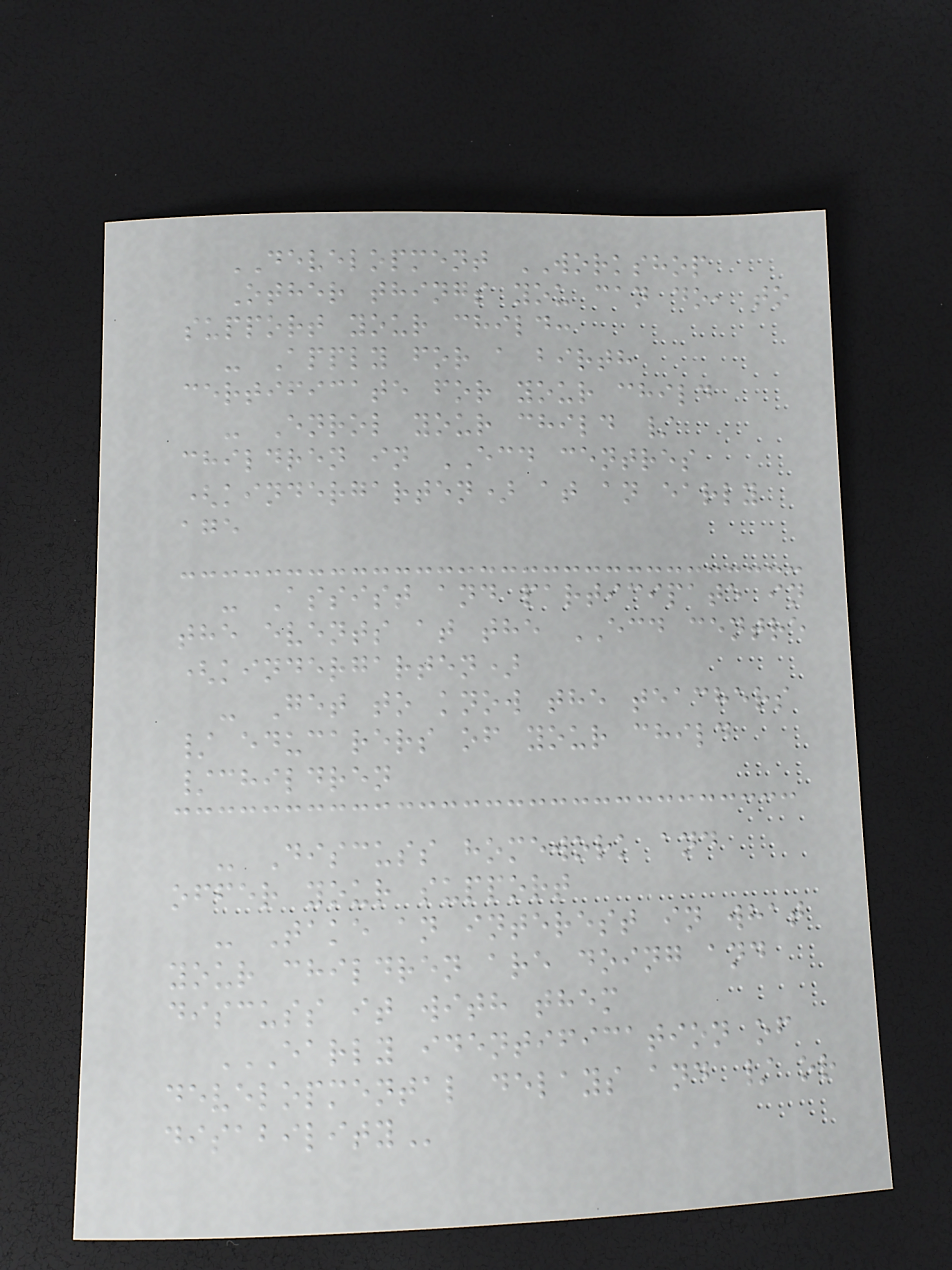DEVELOPMENT WORKSHOP
Other things you can do, to
support your child:
- Apply for a birth
certificate for your child
- Enrol your child /
children in ECD centres
(kindergarten) at an early
age
- Assist and participate in
the events at the ECD centre
(kindergarten)
- Get to know the teachers
/ educarers of your child
/children
- Discuss homework and
offer your support
- Take an interest in what
your children are doing and
discuss it with them
EARLY IDENTIFICATION OF
DEVELOPMENTAL DELAYS AND / OR
DISABILITY
